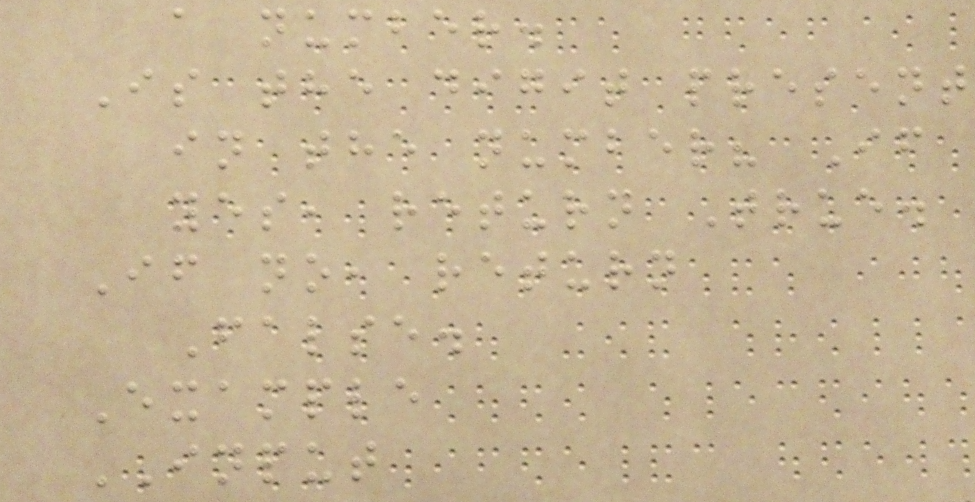a number.
Is the digit present
in the number? If
yes, return True.
If no, return
False.
Example
INPUT
